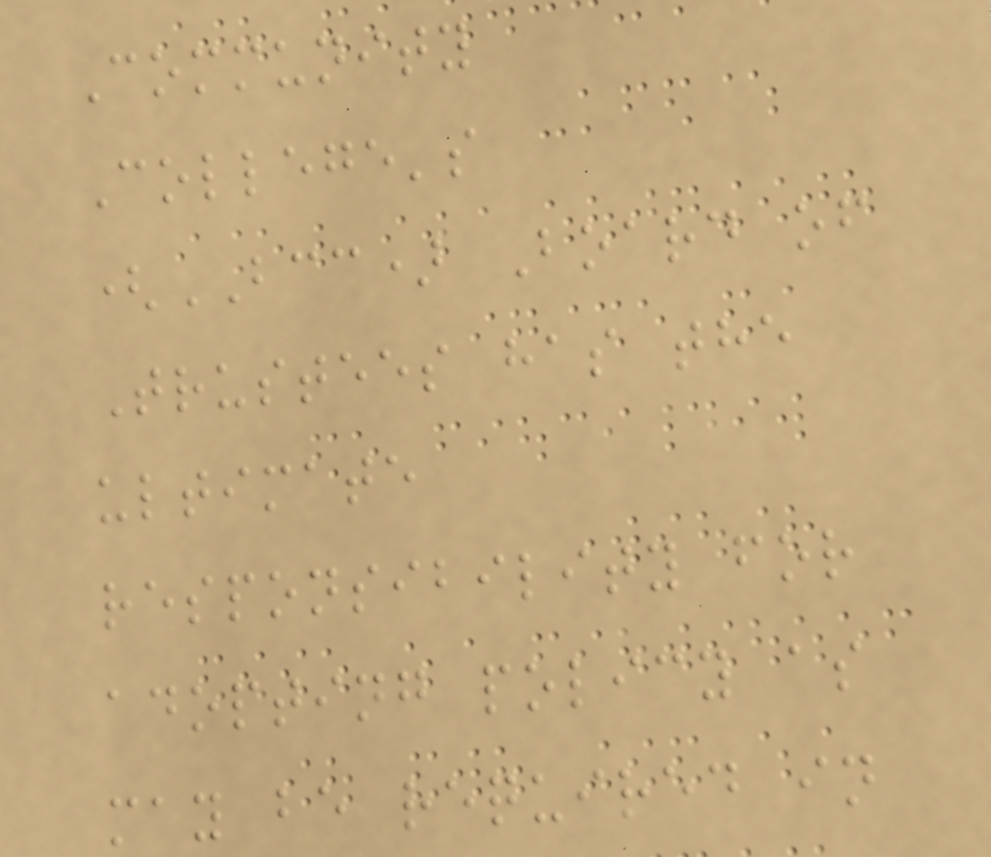Community
College's
(BCC) Board of
Trustees has the
ultimate
responsibility for
adopting policy as
may be required in
